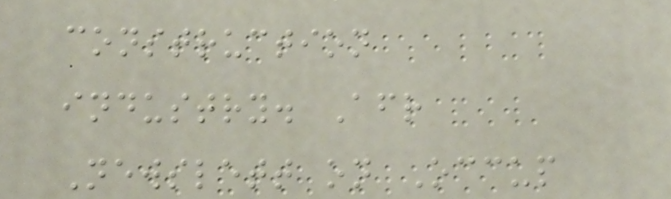construction
industry. Afr
Newslett on Occup
